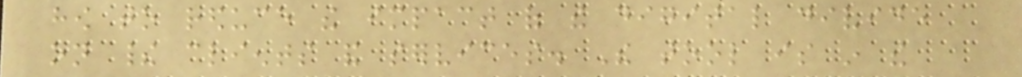how to reduce the impact of the digital divide
on their clients and services. The tool is in the
